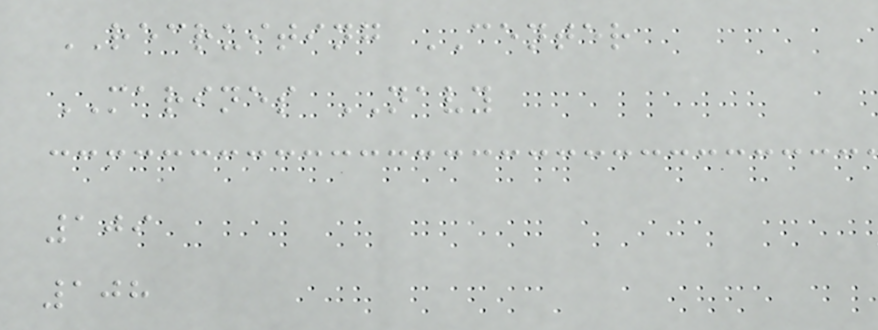RECRUITING CENTER
MARINES NAVY
109
108
